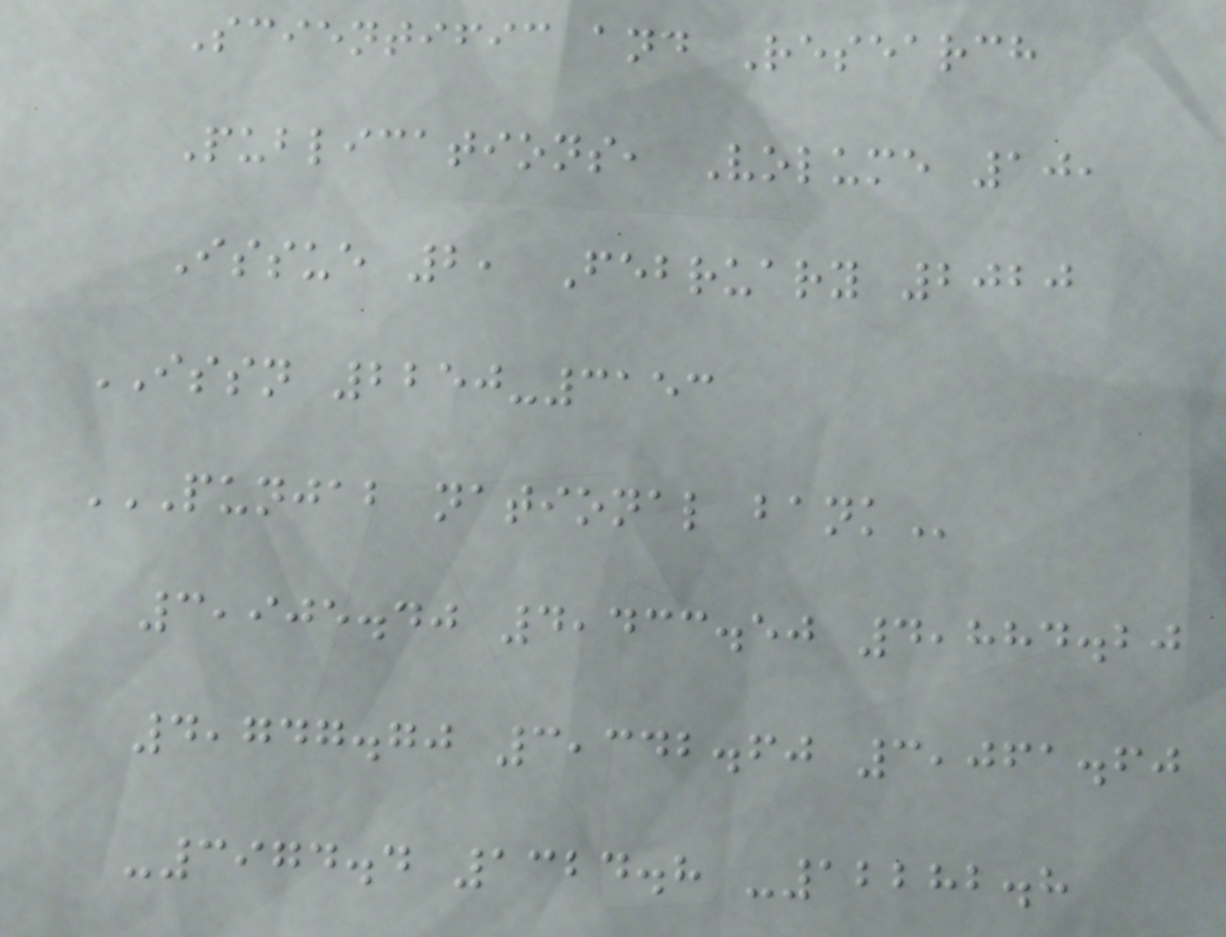Scientific and Research
Publications, Volume 10,
Issue 2, February 2020
ISSN 2250-3153
PUNJAB NATIONAL BANK
3,905.40 4,433.50 4,884.20
4,747.70 3,342.60 3,061.60
-3974.4 1324.8 -12282.8
